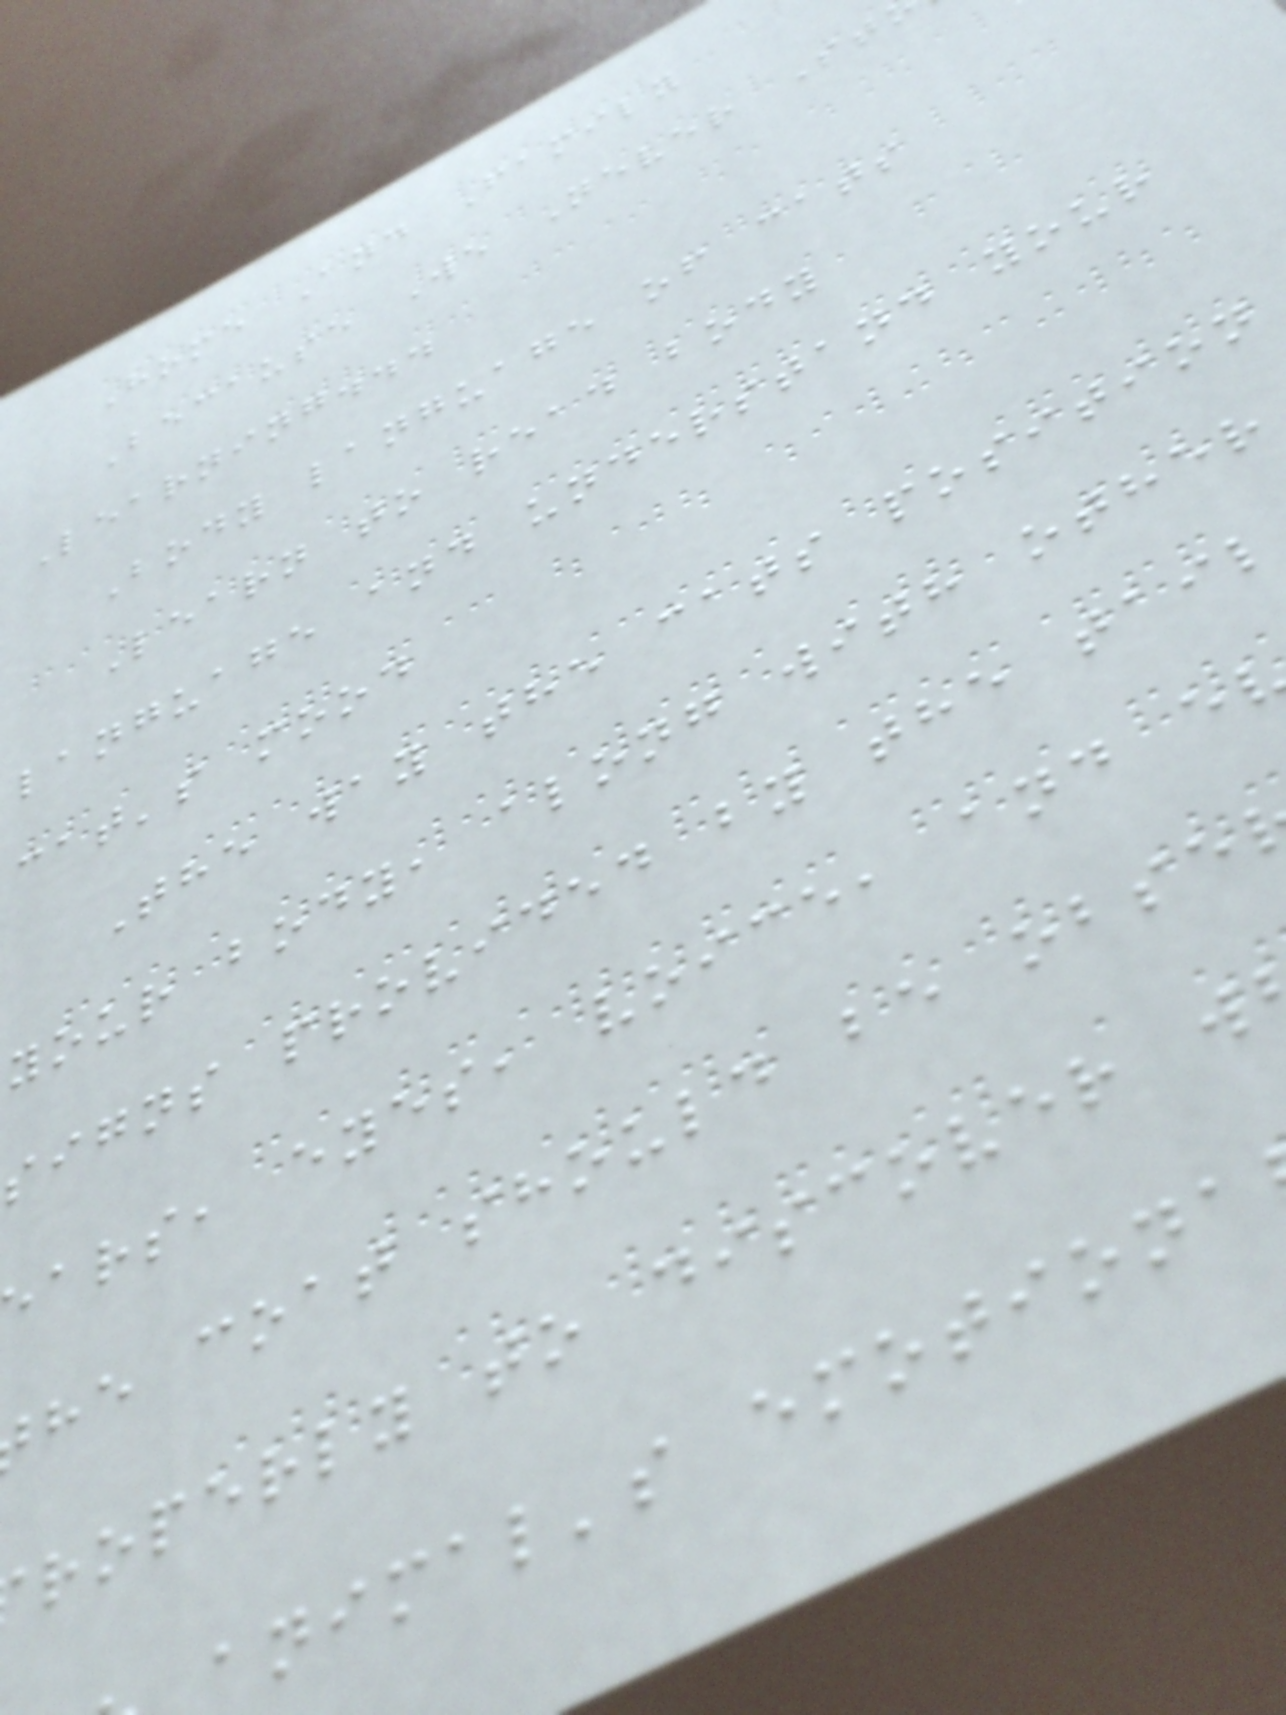Home And Family
Because We Never St
Learning...
Body language of cats
Learn to read body
language and understand your
cat's mood
The way the cats position
your body, along with other
signs provided by the tail
ars, eyes, voice, and e
he coat should be obse
roperly to discover w
animal's emotiona
